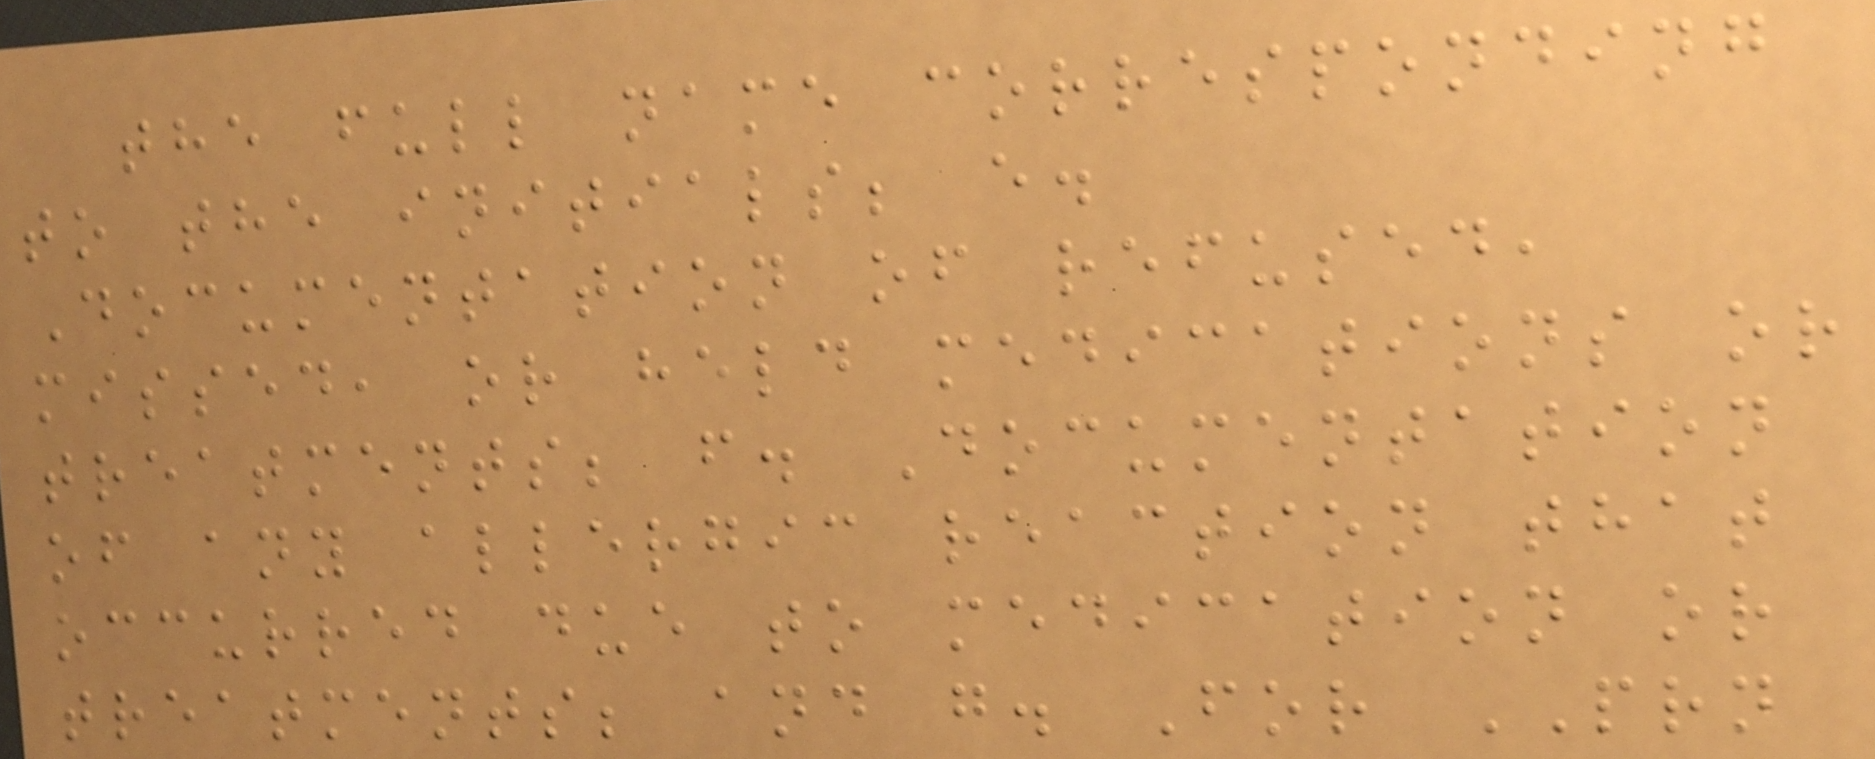the full name corresponding
to the initials; e.
Documentation of refused,
missed, or held medications or
treatments; f. Documentation
of any allergic reaction that
occurred due to medication or
treatments; and g. For PRN
